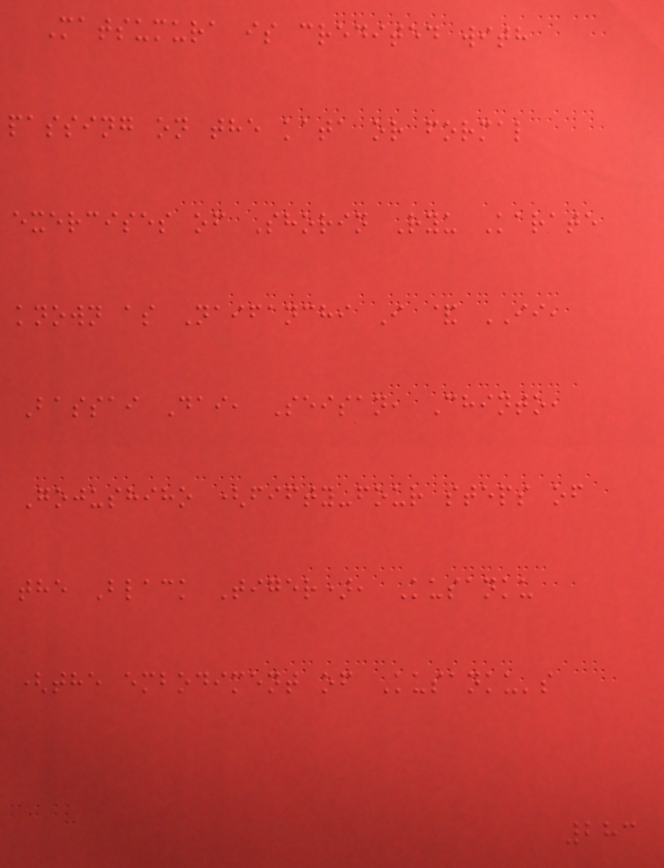Matsumura is credited with
passing on the kata or formal
exercises of Shorin Ryu Karate
known as Naifanchi I & II,
Bassai Dai, Seisan, Chinto,
Gojushiho (fifty-four steps of
the Black Tiger), Kusanku
(the embodiment of Kusanku's
283
